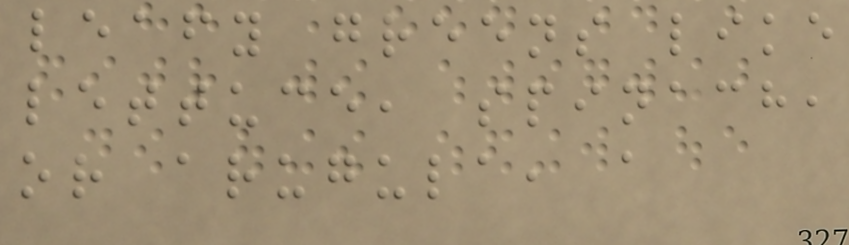leafy greens like
lettuce, spinach,
or arugula, a
